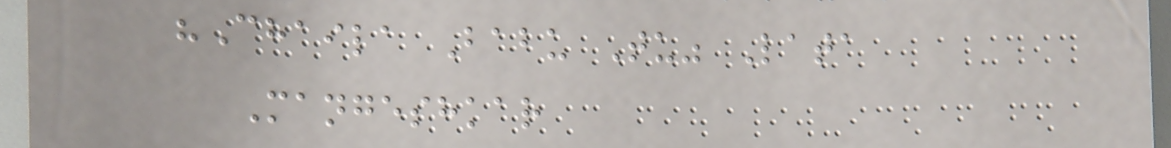"Chaila Babu Tu" Lata
Mangeshkar
